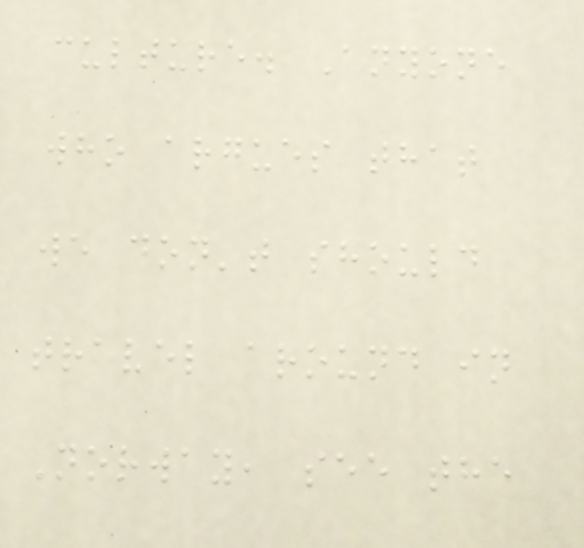culture. Anyone
who argues that
we don't should
travel around in
Norway, see the
